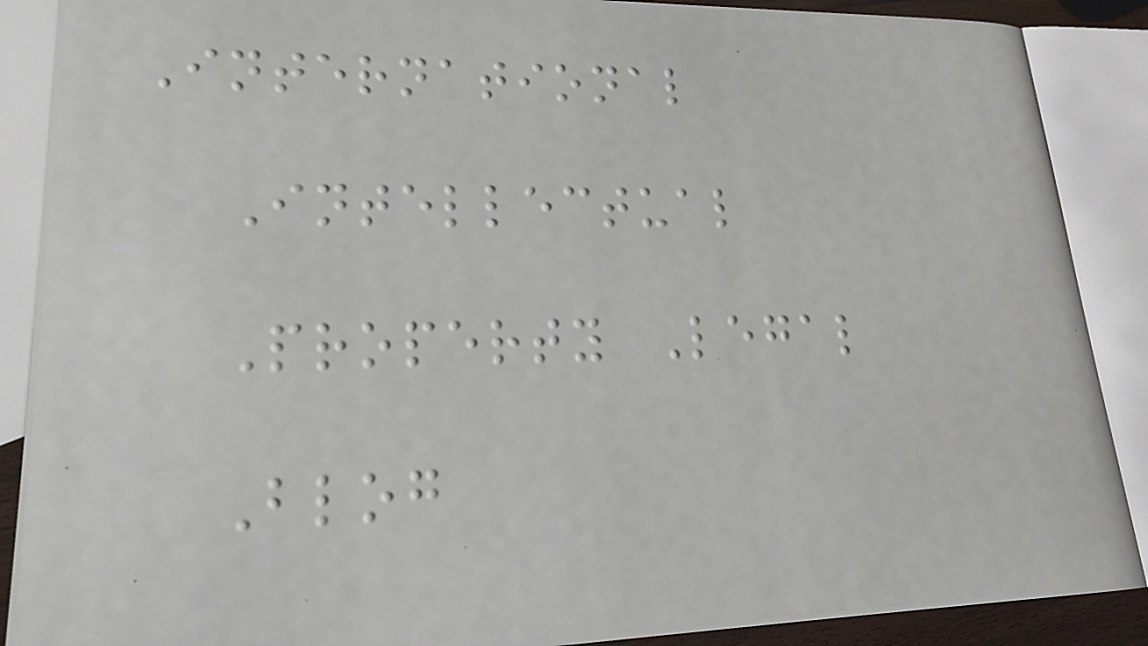International
Intellectual
Property Legal
Blog
